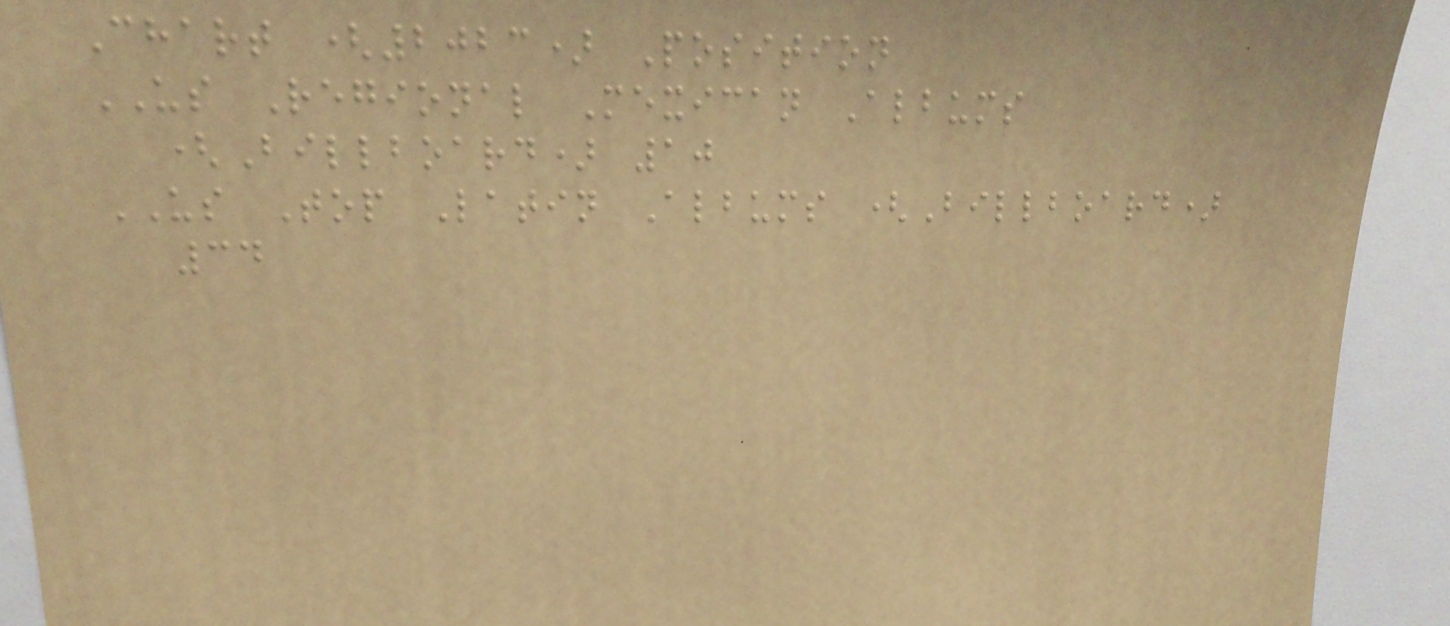Chart (2023) Position
US Regional Mexican Albums
(Billboard) 10
US Top Latin Albums (Billboard)
34
